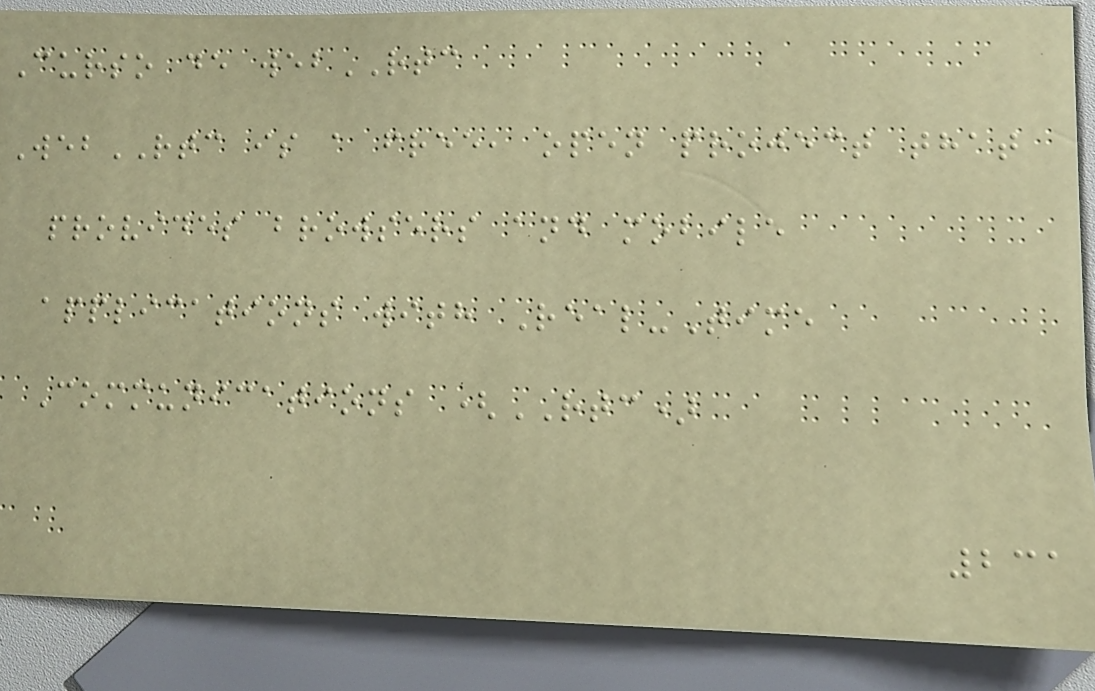Curso de webRTC
WebRTC is a free, open project that
provides browsers and mobile
applications with Real-Time
Communications (RTC)
231
